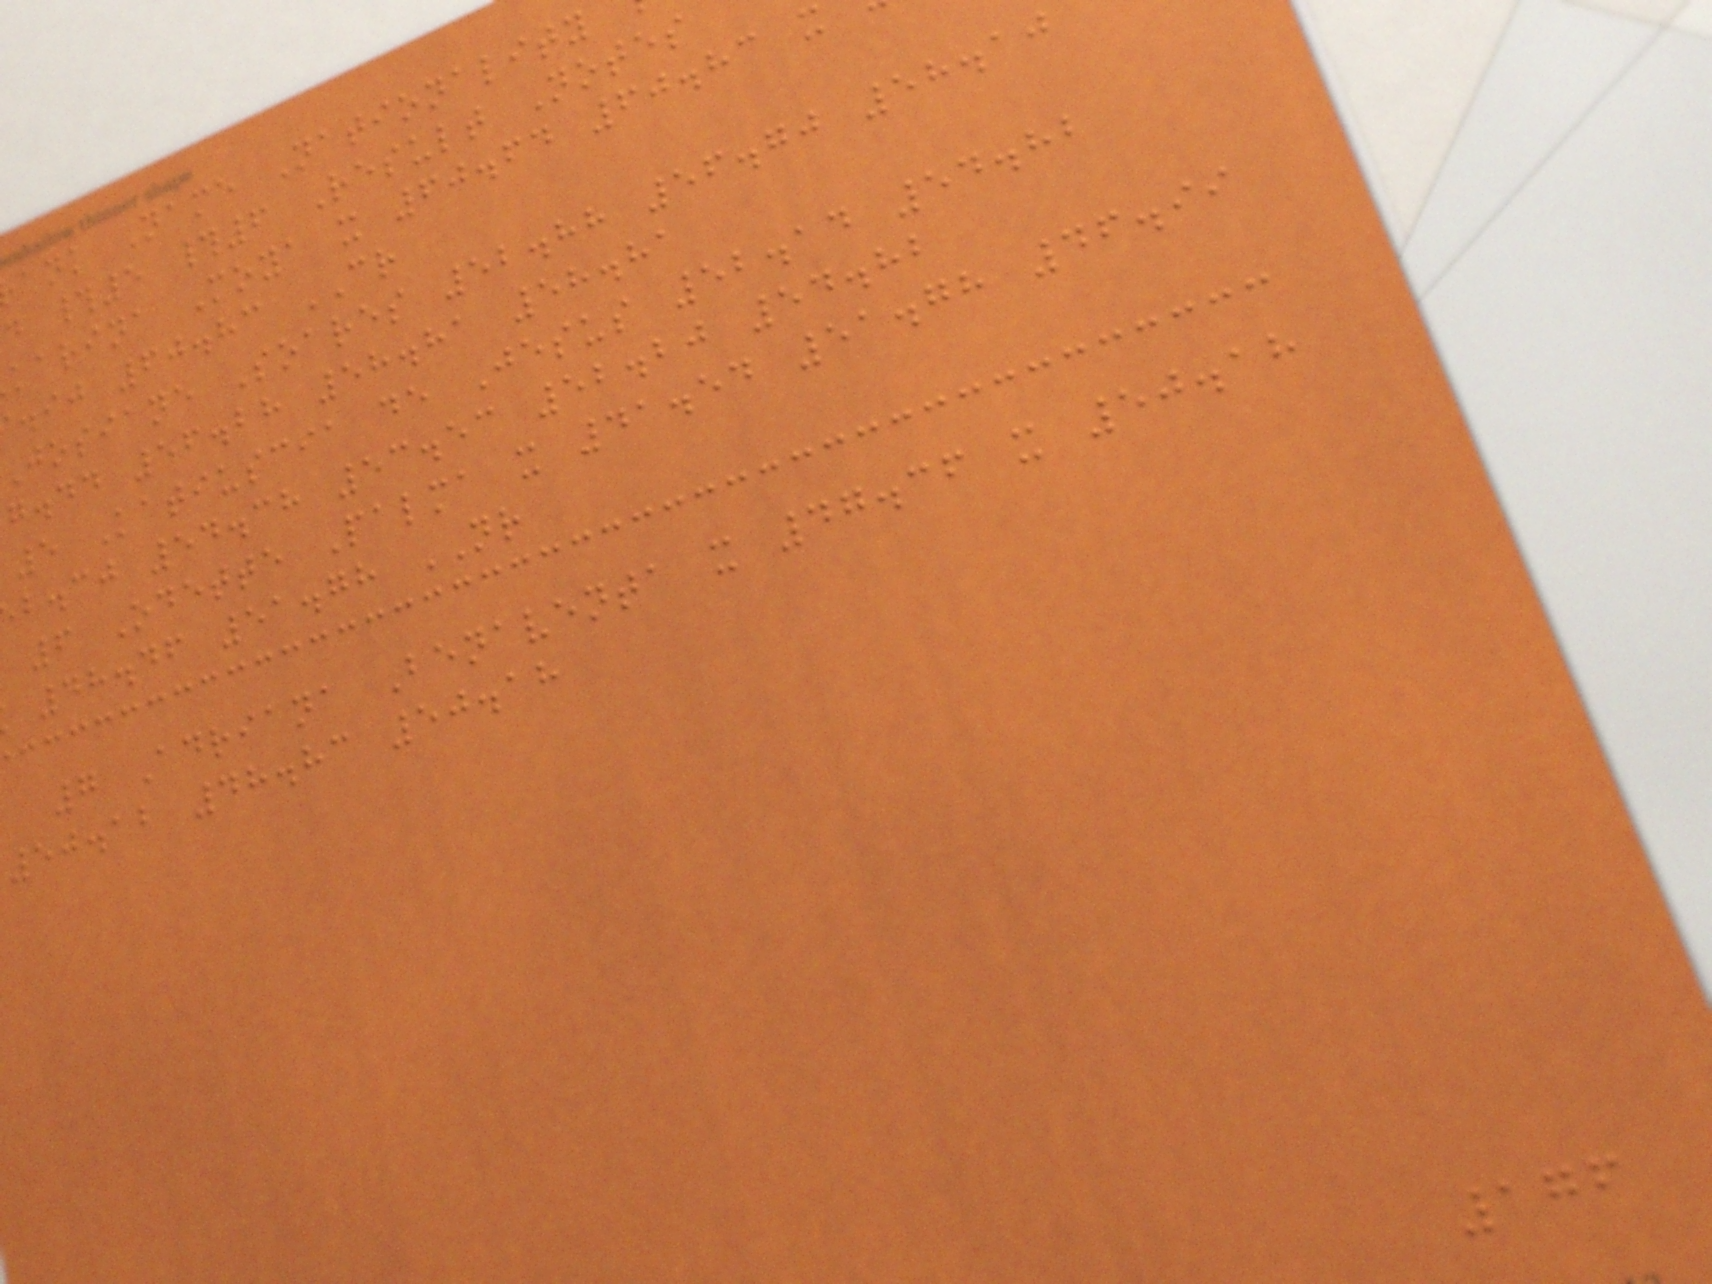ank Name Nationality
d #5 #6 Result Notes
karina Moya x 60.64 60.83 x
.ij 60.83 CR
Josiane Soares 52.88 56.70 58.10
g.dd 56.28 58.81 58.81
5 Katiuscia de Jesus 52.14 54.82
b.cj 54.38 53.53 52.20 54.82
6 Odette Palma x 41.54 51.78 46.99
48.46 51.78 NR
7 Adriana Benaventa x 47.36 x 50.18
50.12 48.83 50.18
176
